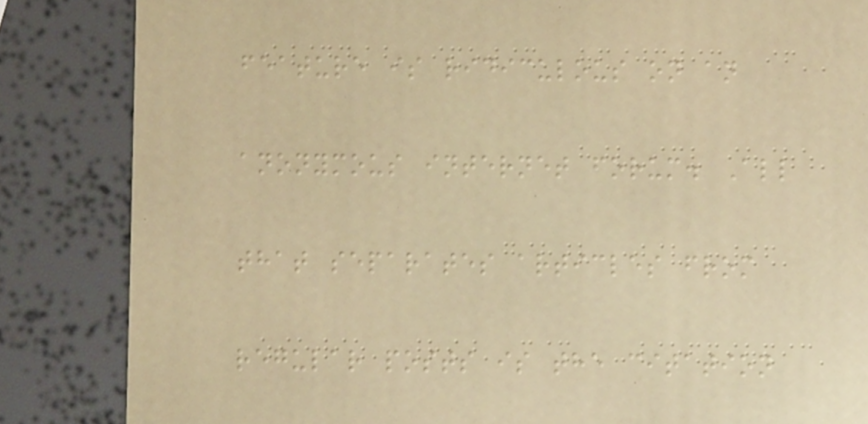feature is ridiculous on an
anonymous internet forum. All
that separates articles from
regular posts is the citation
